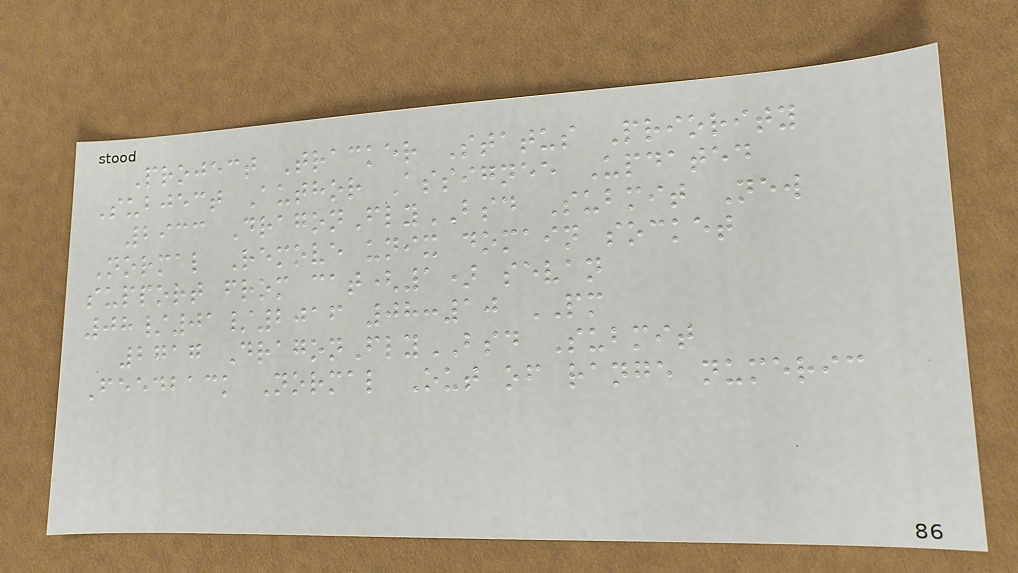Project Tracker Status Priority
Subject Author Assignee Updated
2933 DragonFlyBSD Submit New
Normal Remove unix domain socket
support from cat(1) sevan
08/01/2016 08:10 PM
2717 DragonFlyBSD Submit
Feedback Normal Out of range numeric
